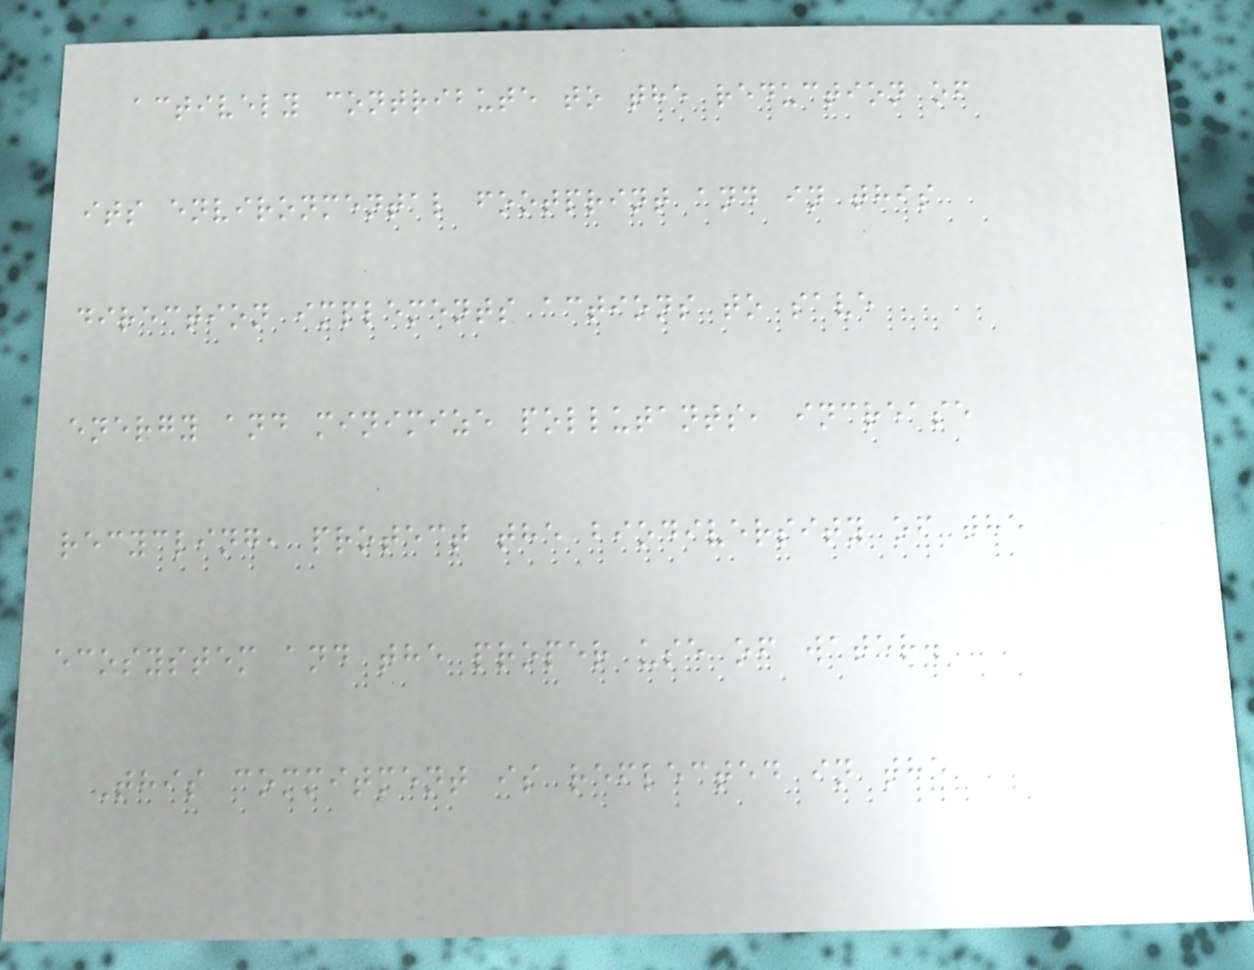actively contribute to the reduction of
its environmental footprint and in this
direction implements actions to save
energy and minimize pollutants, increase
recycling, protect the biodiversity of the
ecosystem and the proper use of water.
This commitment is reflected in the
